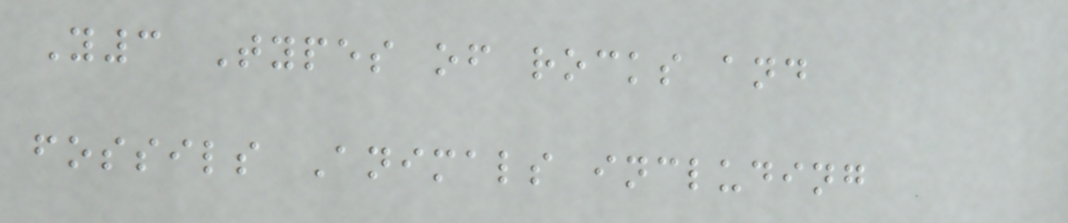Y3 Types of rocks and
fossils Animals including
